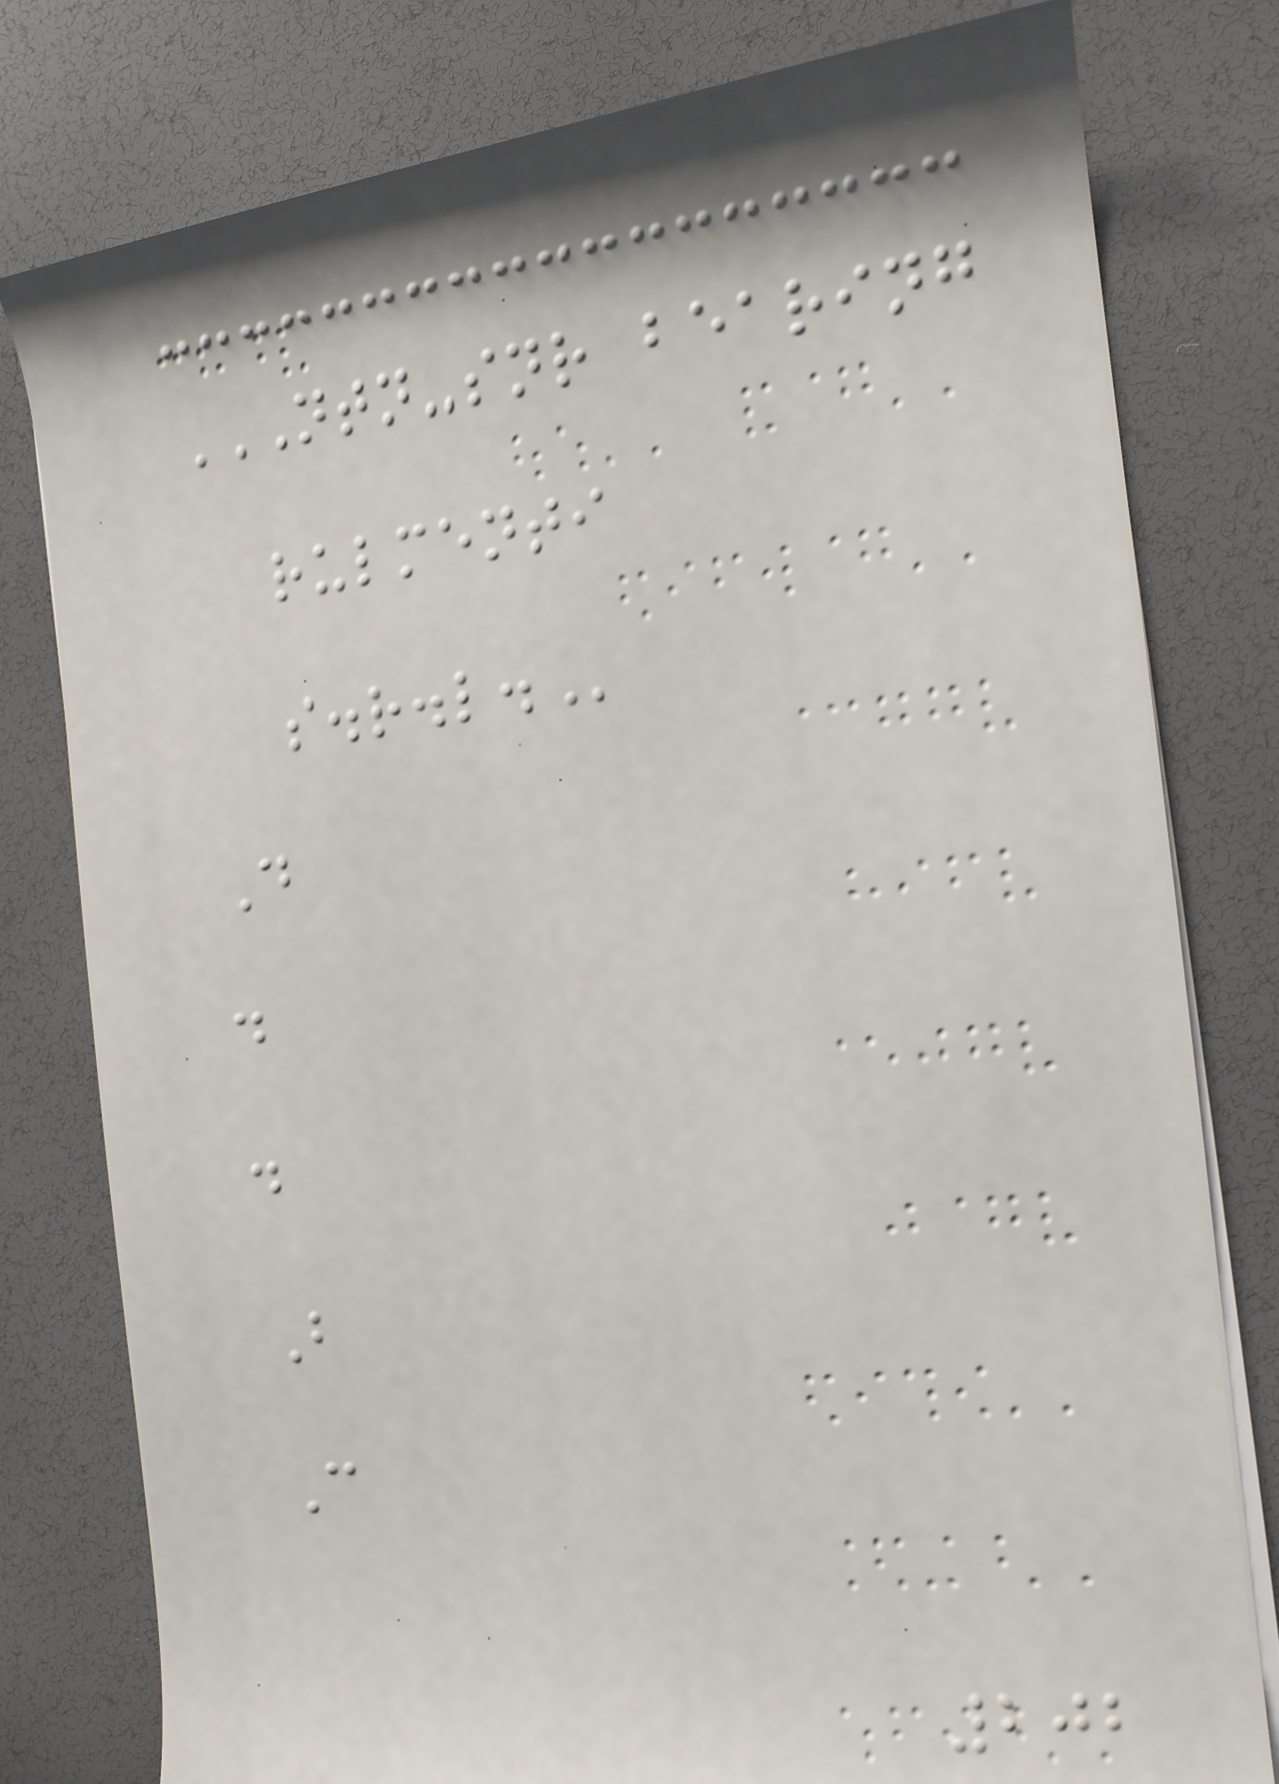NTN-SNR BEARING
RULMENTI
S.R.L.
D
d
d
B
C
202
